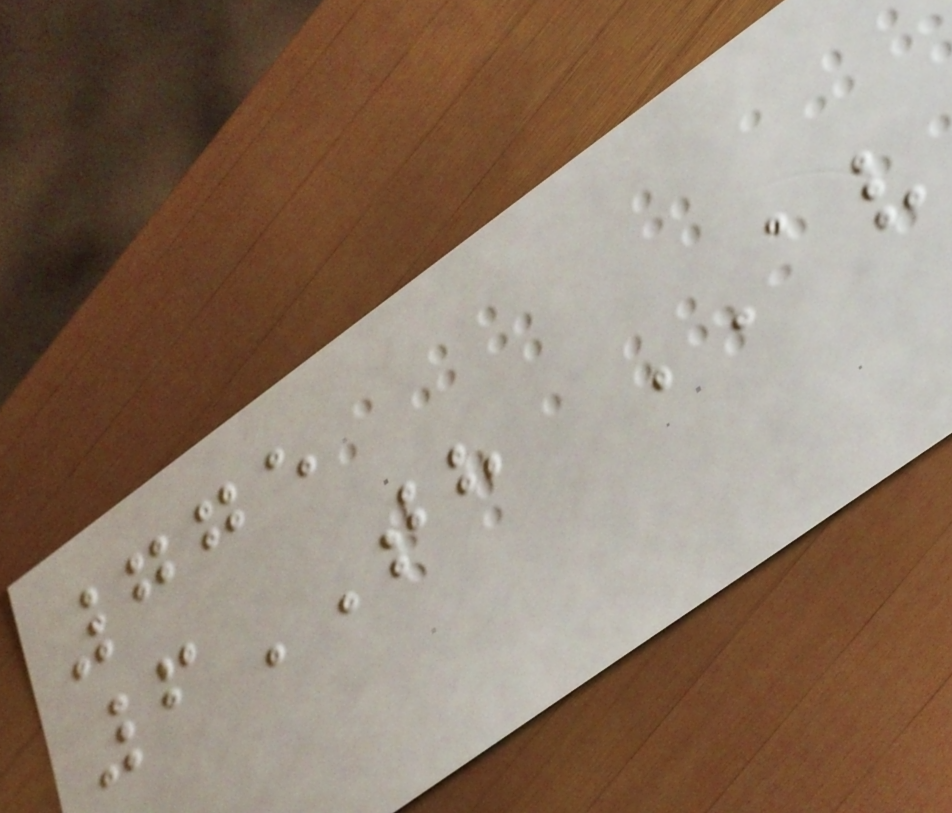775
6TH AV
